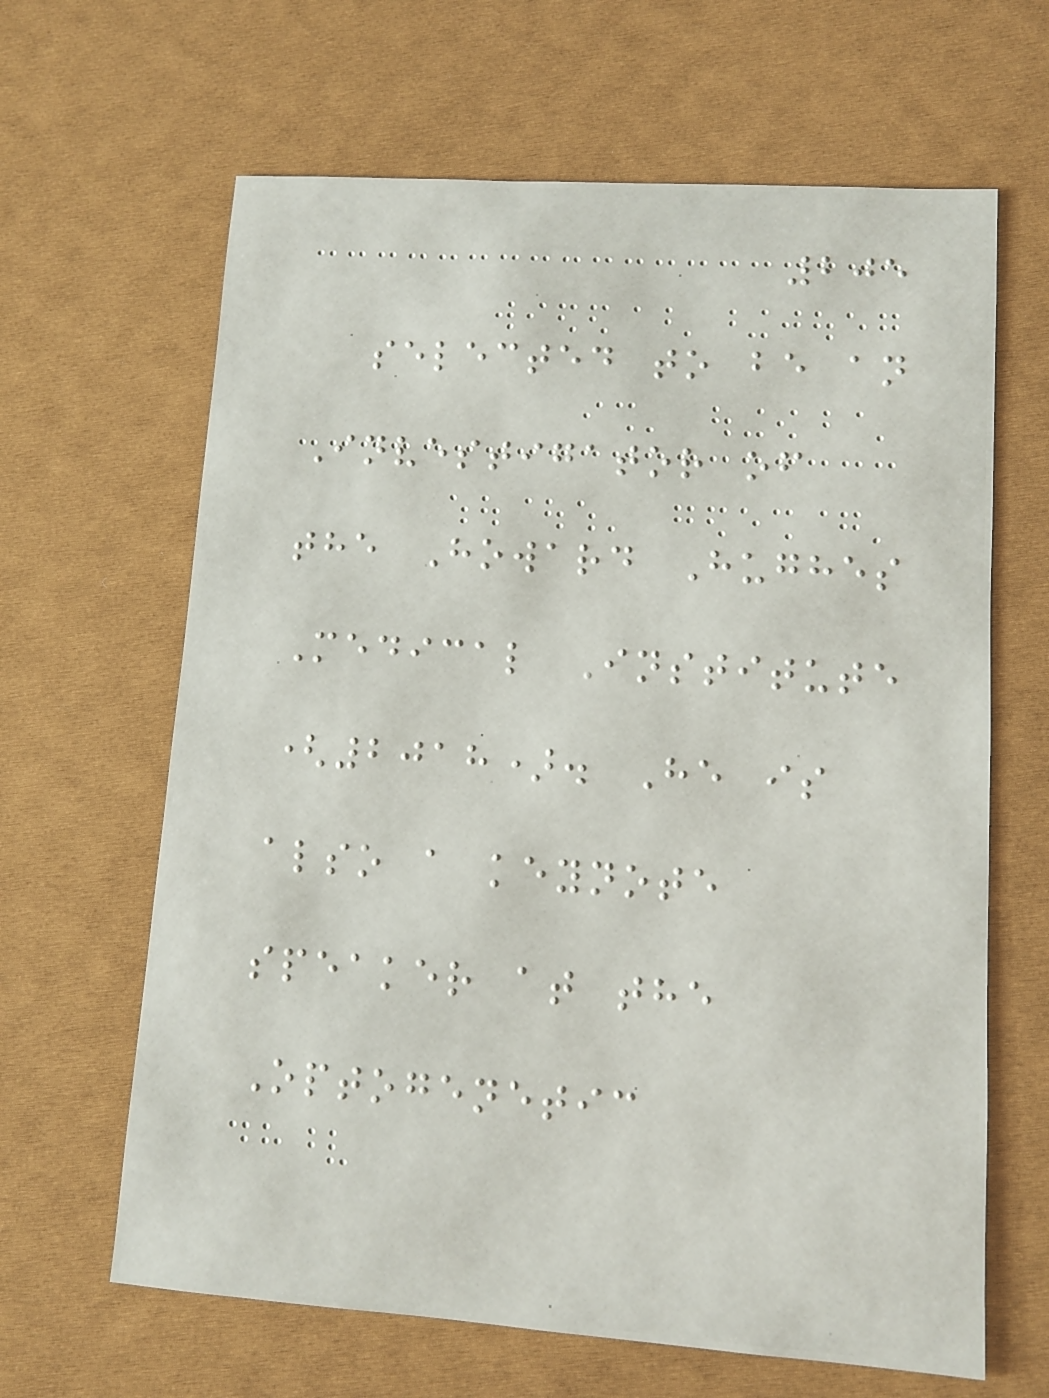205
selected to be an
Investigator of
the Howard Hughes
Medical Institute
(2018). He is
also a keynote
speaker at the
Optogenetic
